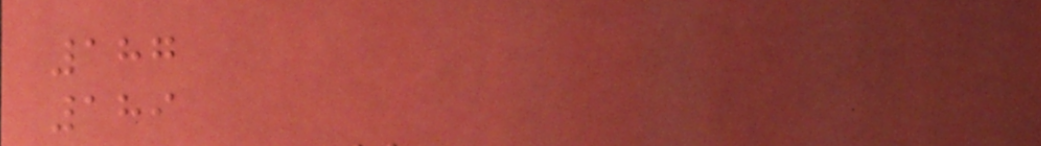187
189
